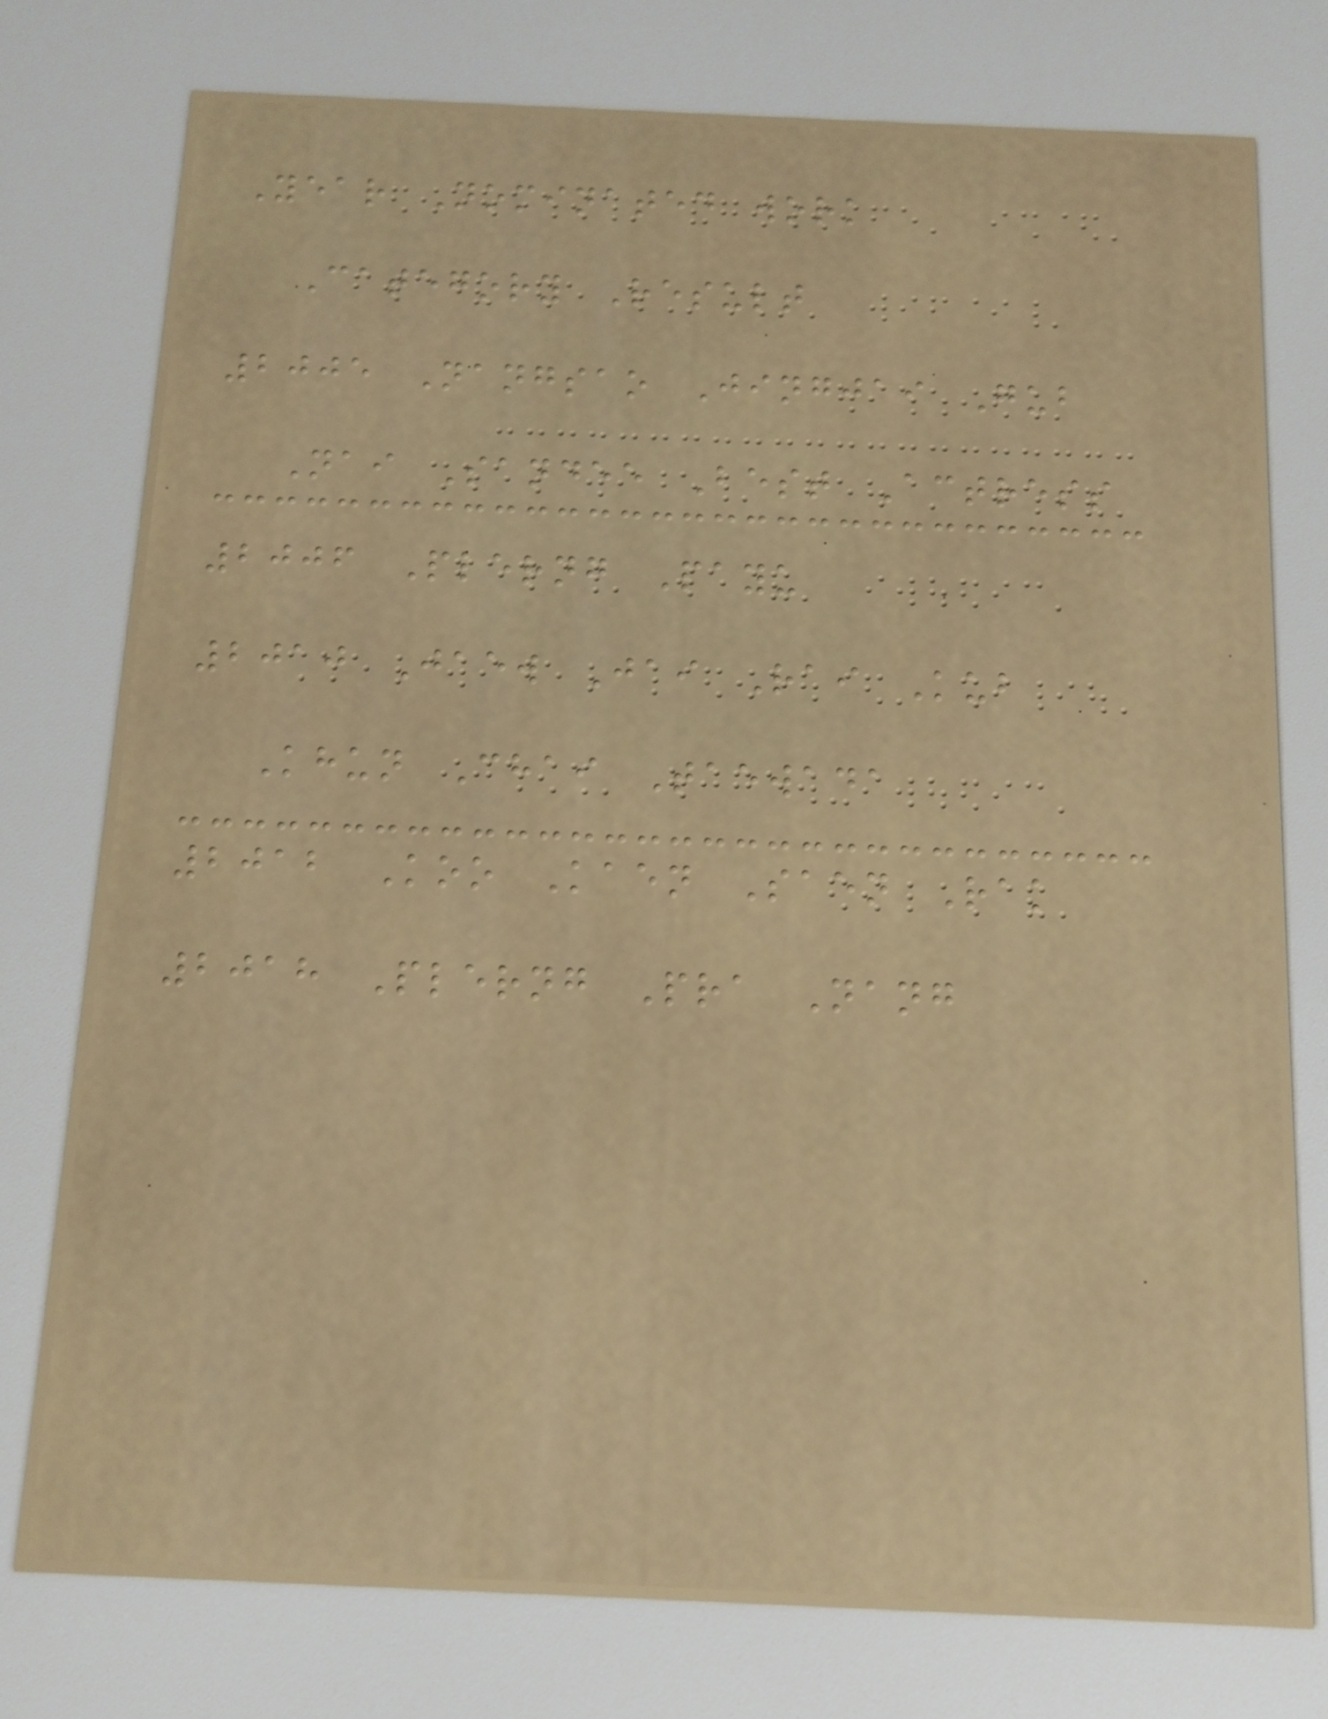Year Nominated work
Category Result
2005 Nangsao Jingjai Gub
Nai Sandee Best Actress
2006 Plerng Payu
2010 Jaew Jai Rai Kub
Khun Chai Taewada
2012 Koo Kaen Saen Rak
2018 Plerng Pra Nang
